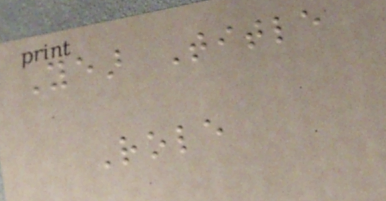Year Title
Role
